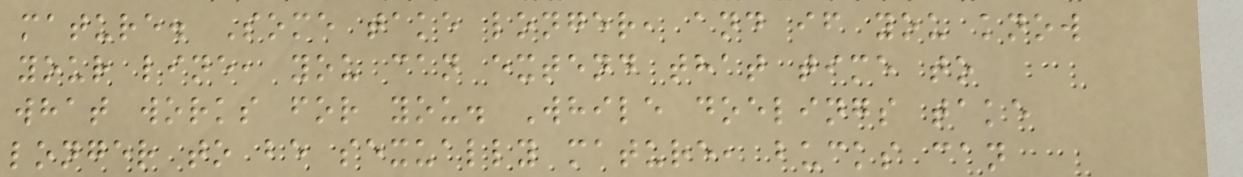mature. Some take longer, and if you know
your line, you can extend that time to
what works for you. While doelings take
longer to be sexually mature, bucks can
